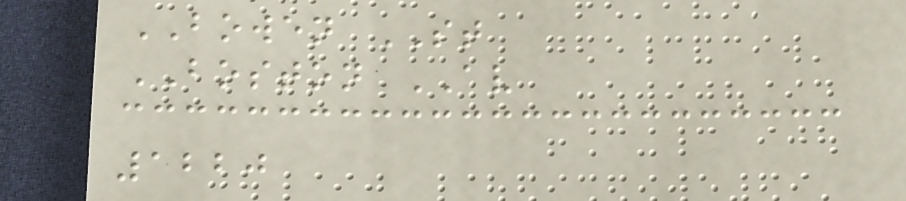BOWEN ST
BOSTON AV
1220
